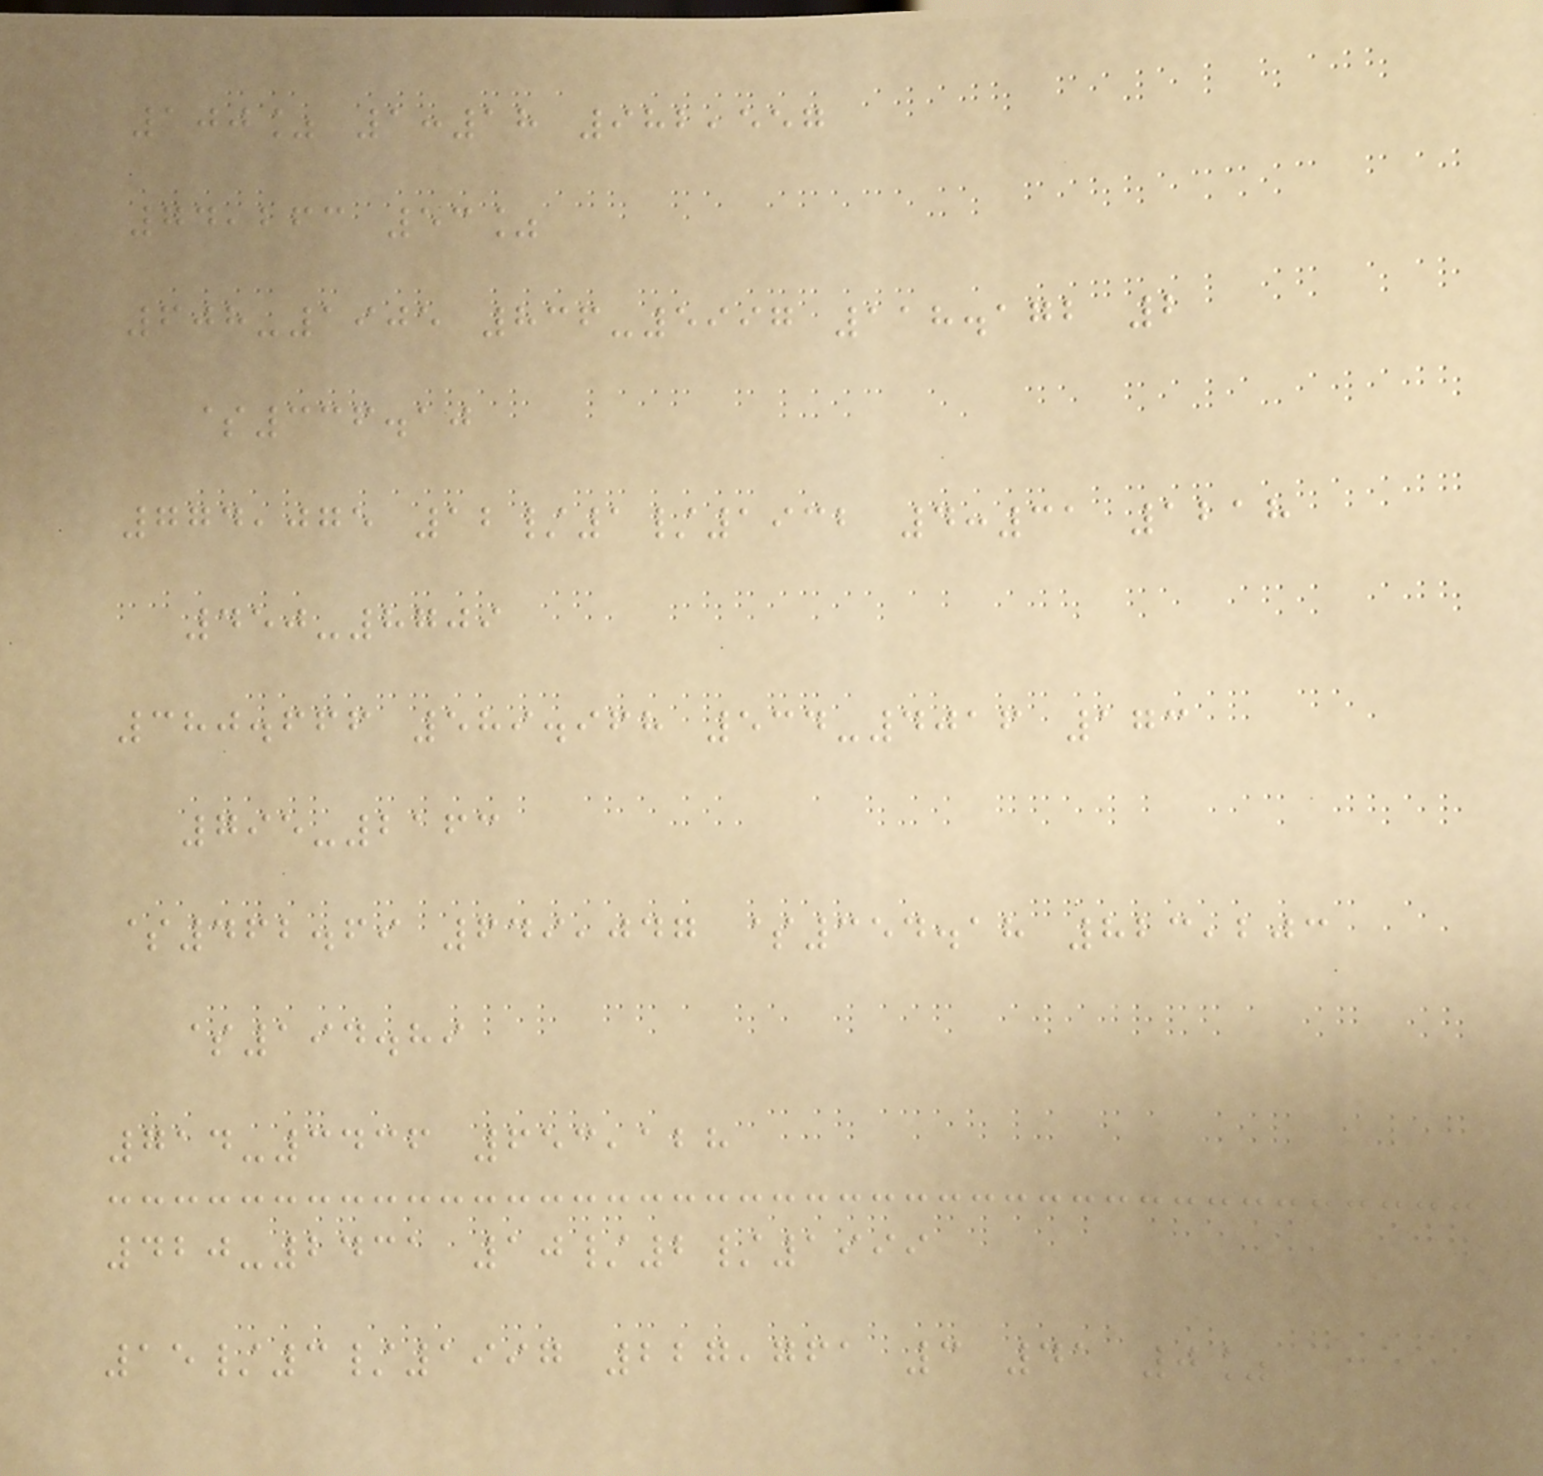100% 1:18 982,557
74,263 53%
608-1905 836-5997 118.172 2
$336.10
774,075 12/1/1932 4:31 1218
450-8709
380.666 589.968 534-4016 173
795-2163
$462.69 649,047 $354.18 823,203
$194.89
714-3436 653,128
420-2431 10/2/1999
15/3/1997 227,761 3 41 0%
